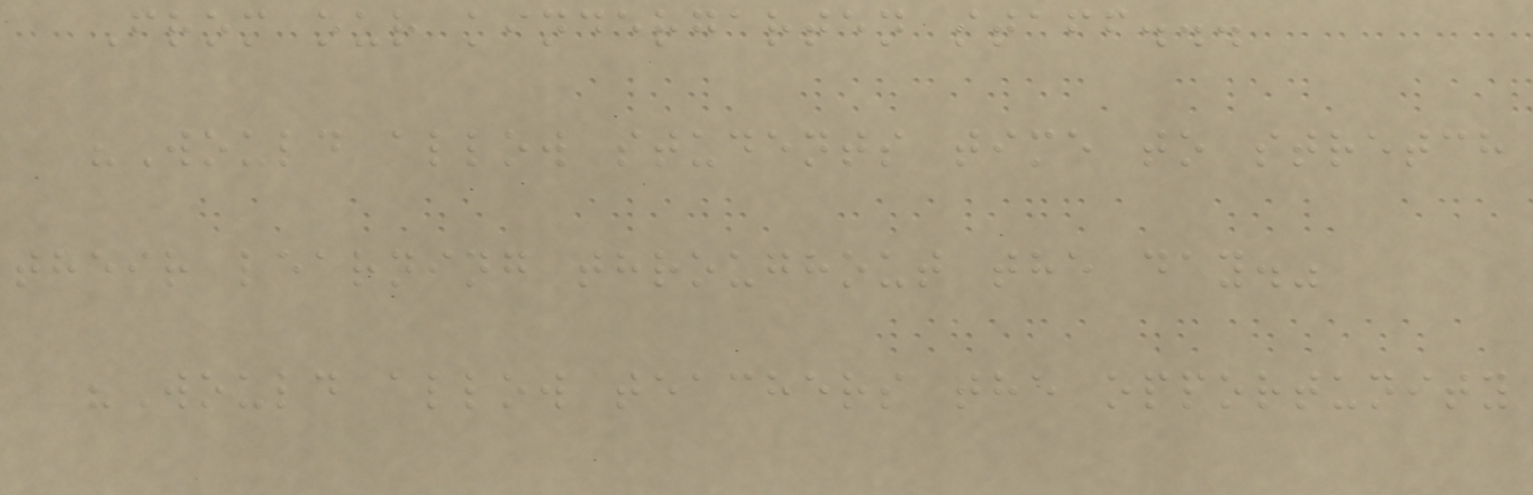From our kindergarten staff...
"Would allow students time to stretch
their learning throughout the day."
"Would allow teachers the opportunity
